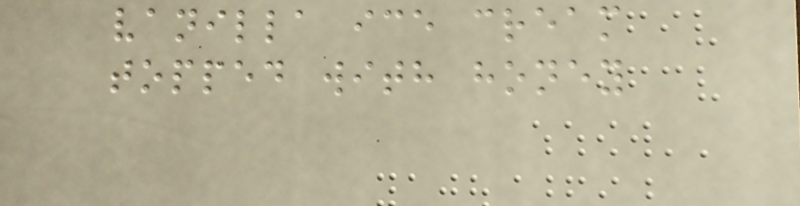vanilla ice cream
topped with honey
